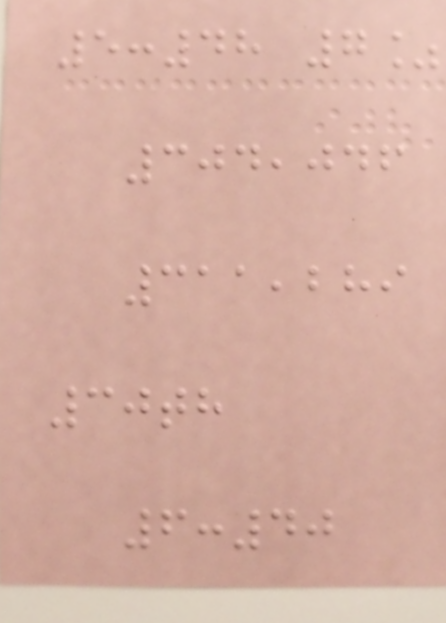5:48 7%
304,046
311,289
30th
6:40
